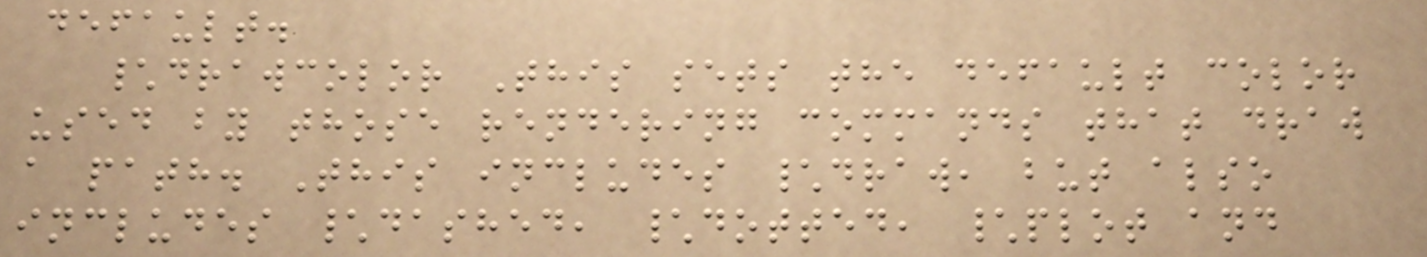default.
\drawcolor This sets the default color
used by those rendering commands that draw
a path. This includes \draw, but also
includes \dashed, \dotted, \plot and
